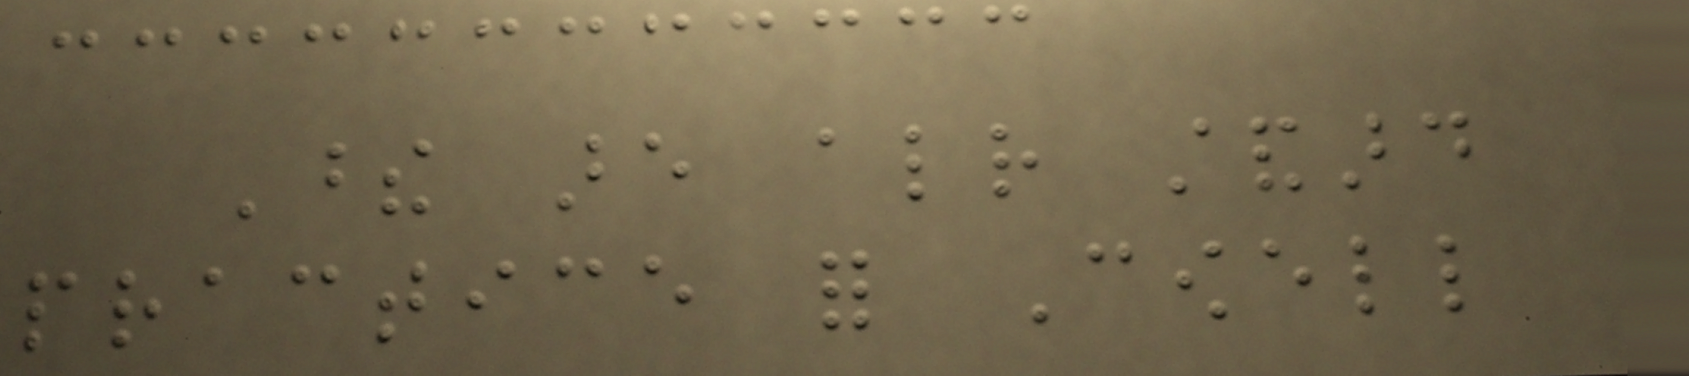These are already standard
practice for Cowell
